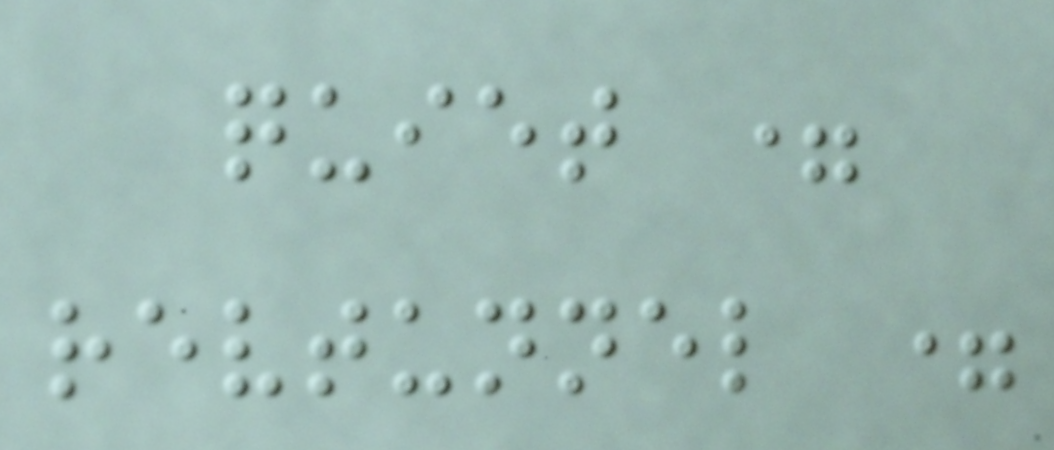quiet =
revtunnel =
